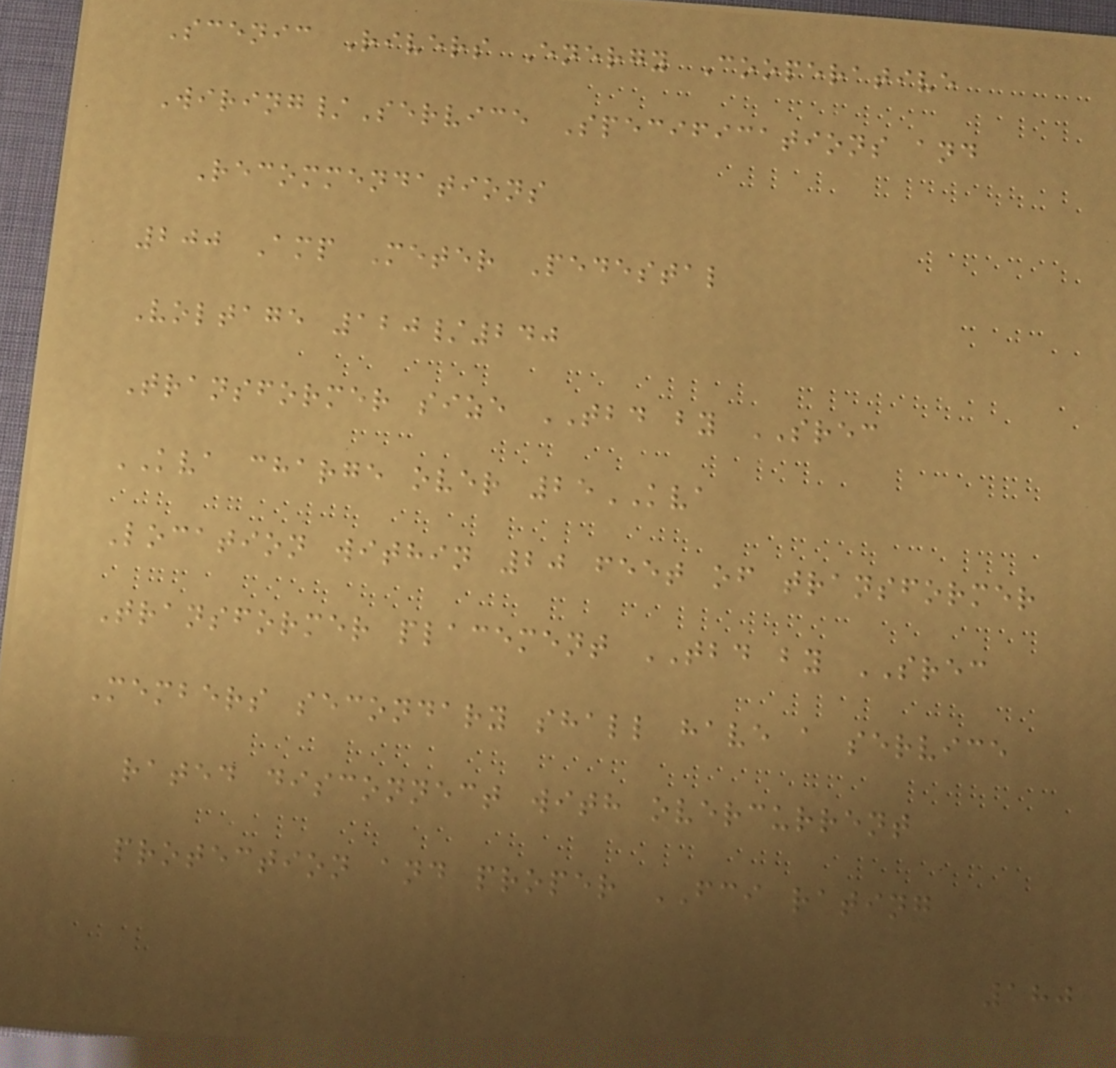Scenic Rivers Energy Cooperative
Wiring/Service Specifications and
Recommendations
200 Amp Meter Pedestal
Voltage 120/240
Transformer size TBD by SREC
KVA charge over 25KVA
Location within 20 feet of transformer
Transformer placement TBD by SREC
Members secondary shall have a service
rated disconnect with overcurrent
protection and proper FCI rating
180
